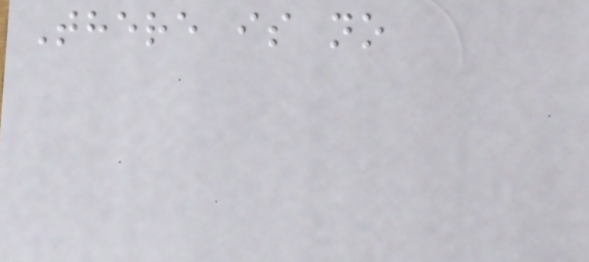There is no
